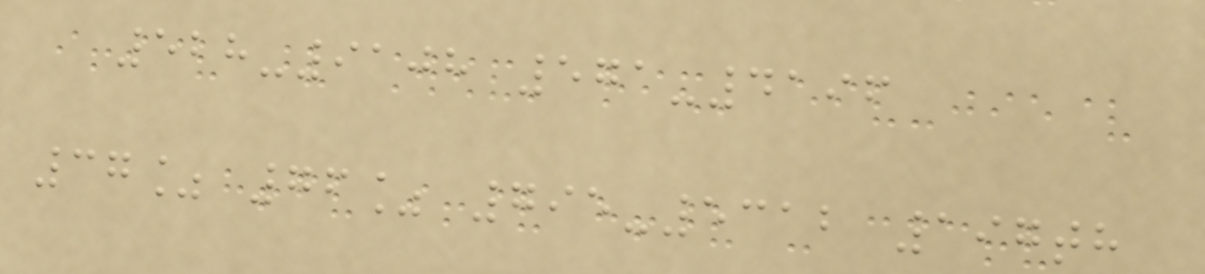528-9108 571-4196
37% 76% 795-5312 197th
